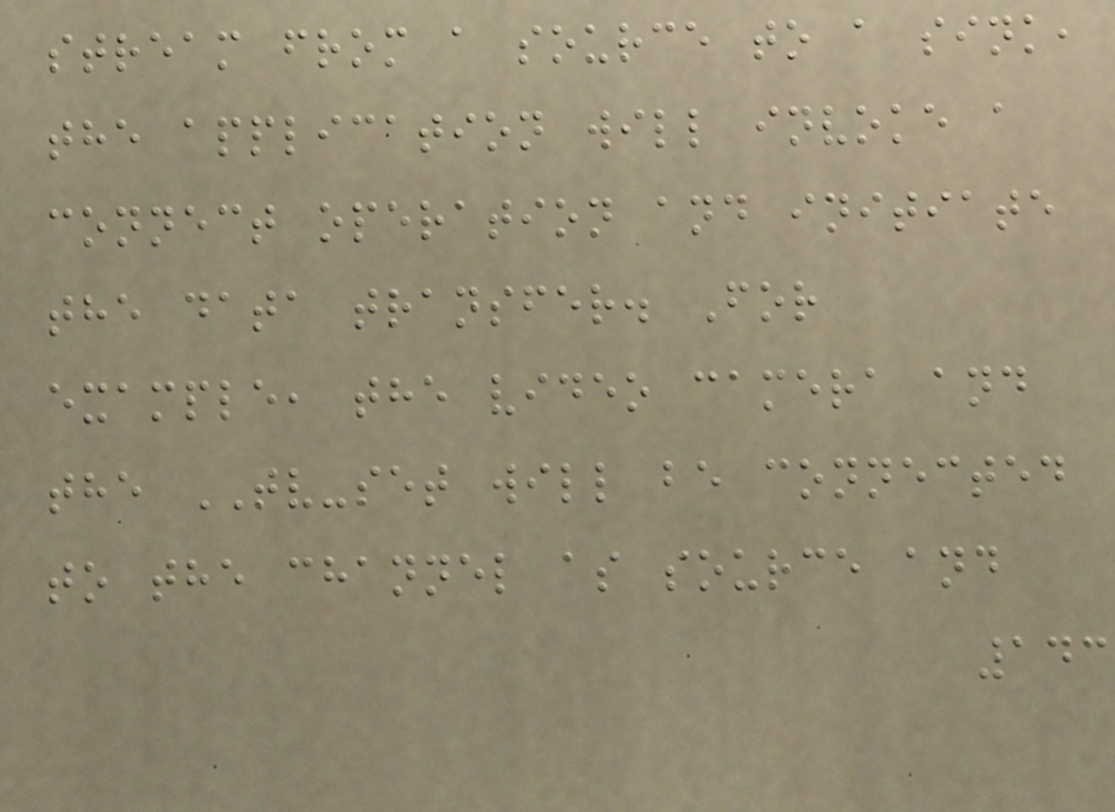stream from a source to a sink,
the application will invoke a
connect operation and initiate
the data transfer. For
example, the video camera and
the TV-set will be connected
to the channel as source and
143
